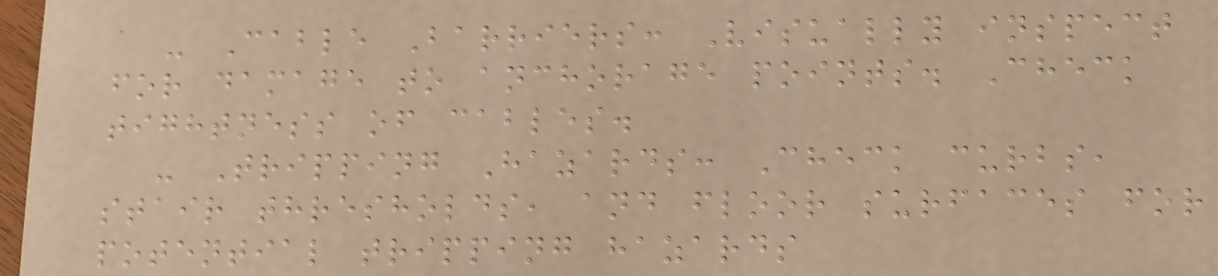- Cable Barriers: Visually inspect
for damage to anchorage points. Check
tightness of cables.
- Tripping Hazards: Check curbs,
stair thresholds, and floor surfaces for
potential tripping hazards
